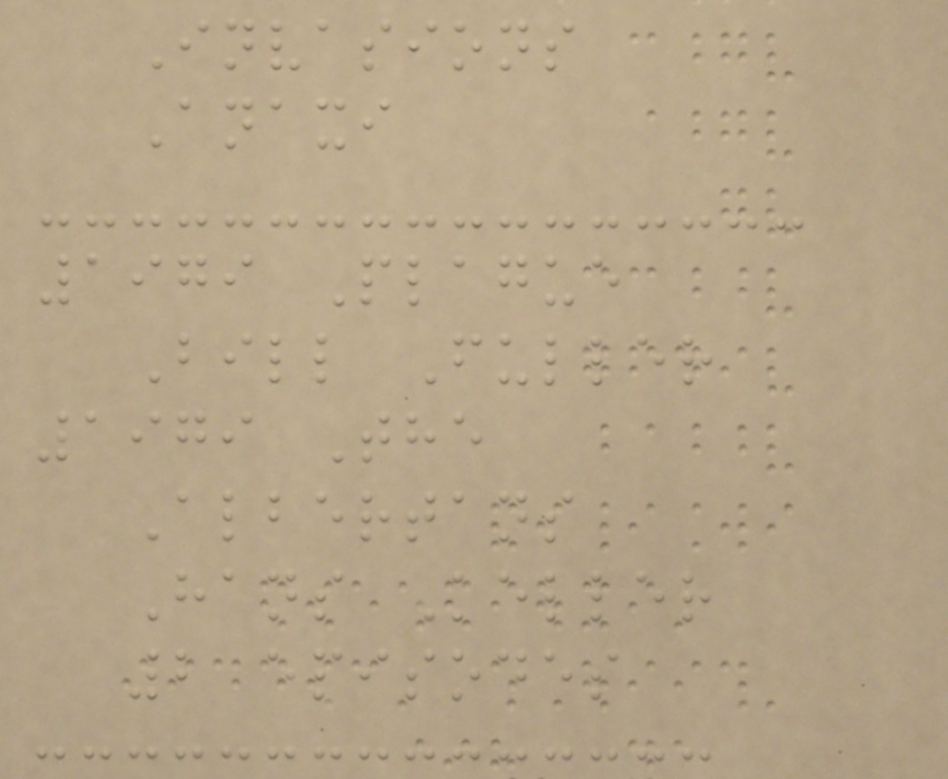Invasions
Anaxi
1979 Plague
Bill Fuller
1979 The
Albertans
Hans Keller
2 episodes
